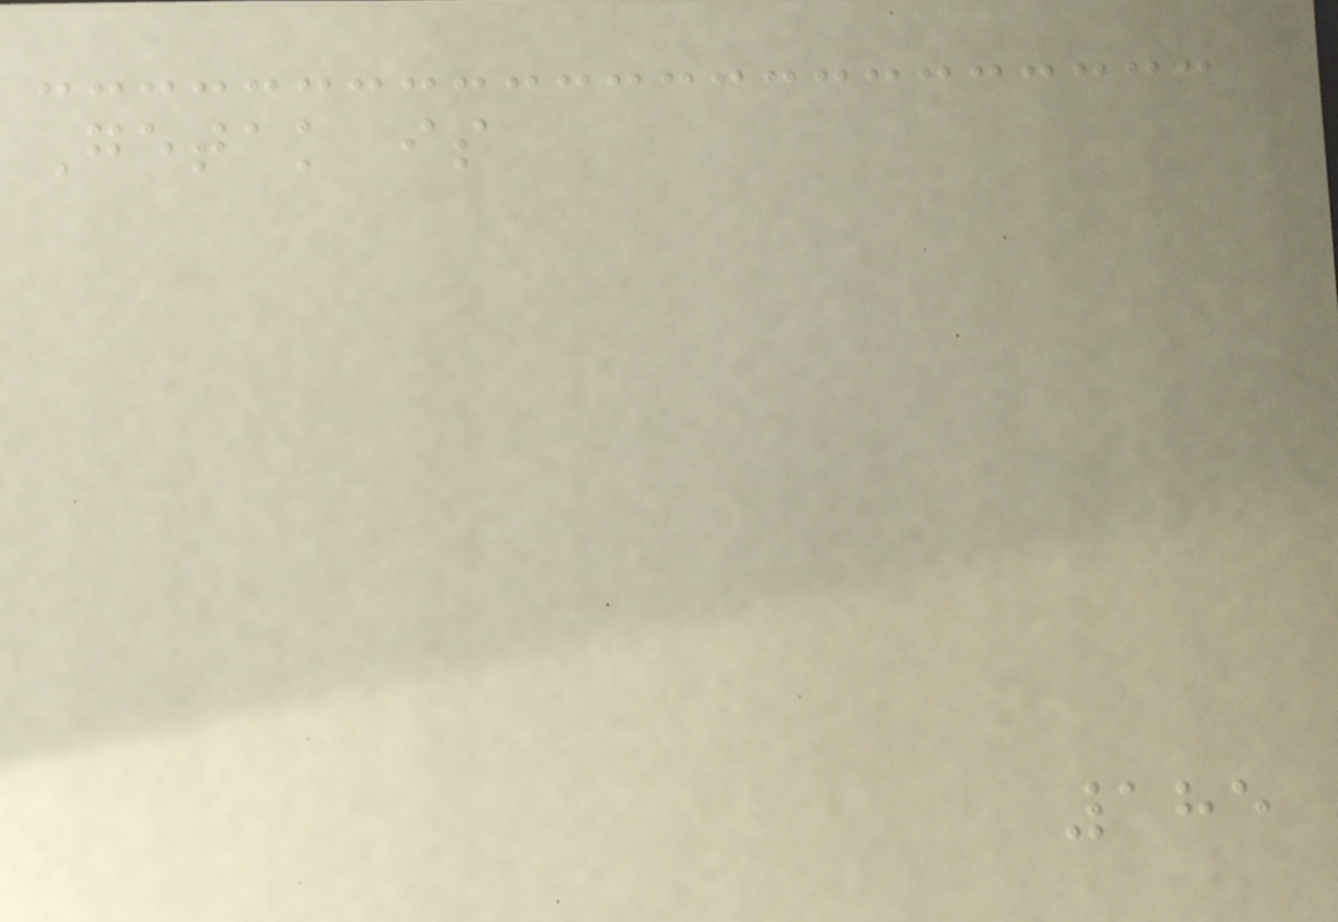Getak is
185
